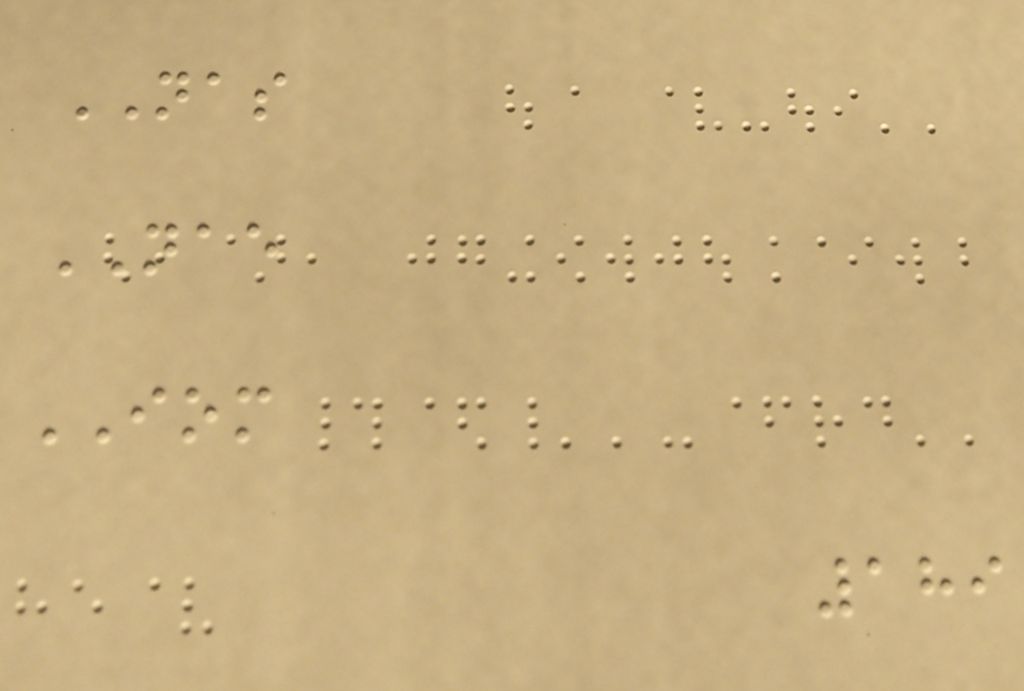NAS
NAE
IOM
189
